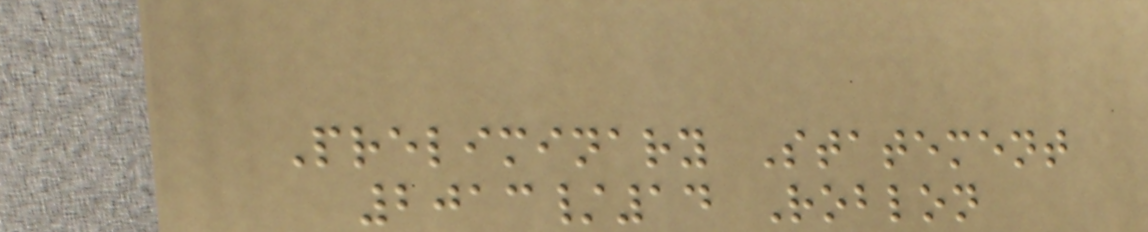Preliminary Statement
2013/14 Roblon
